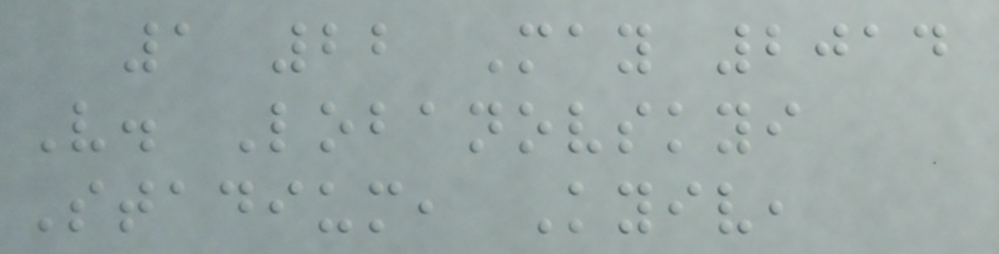1 22 May 2014
V. Lobanovskyi
Stadium, Kyiv,
